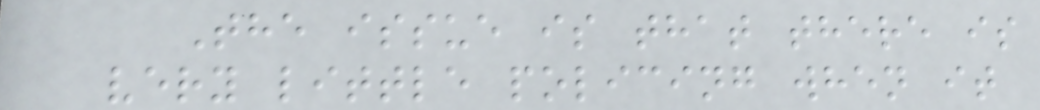The issue is that there is
very little policing when it
